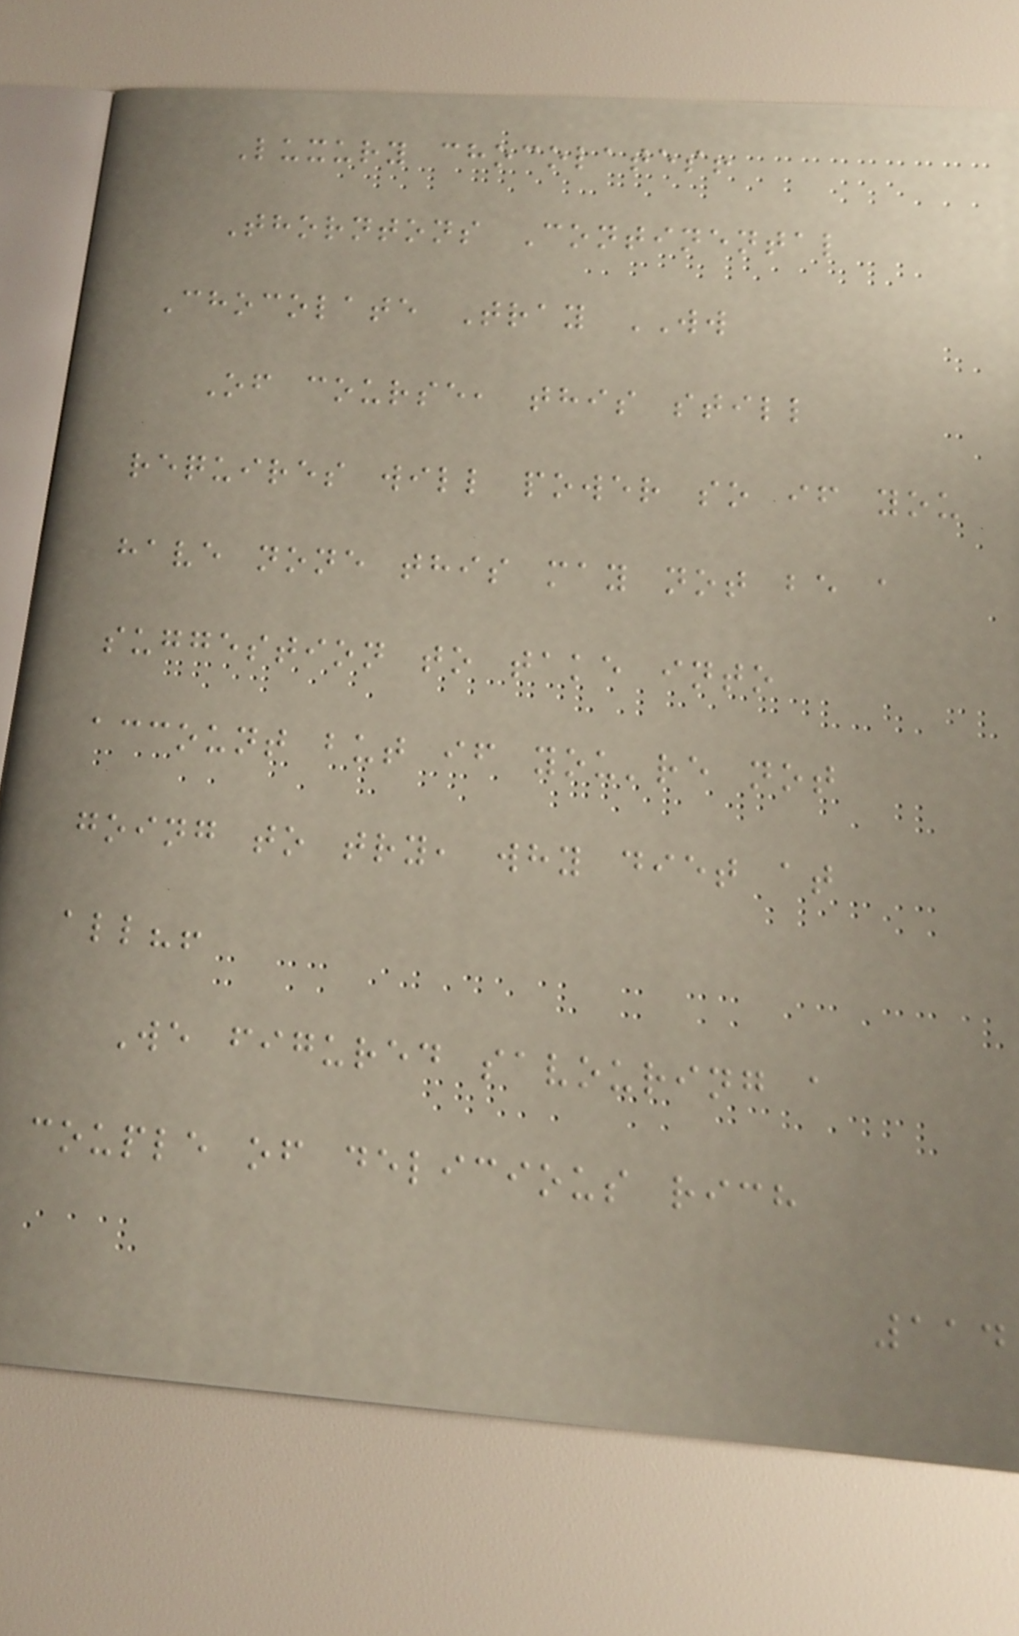Luxury chocolates!
Thorntons Continental
Chocolate Tray WW
Of course, this still
requires will power so if you
have none this may not be a
suggestion to take into
account but if you're not
going to try, why diet at
all?!
We figured savouring a
couple of delicious rich
114
